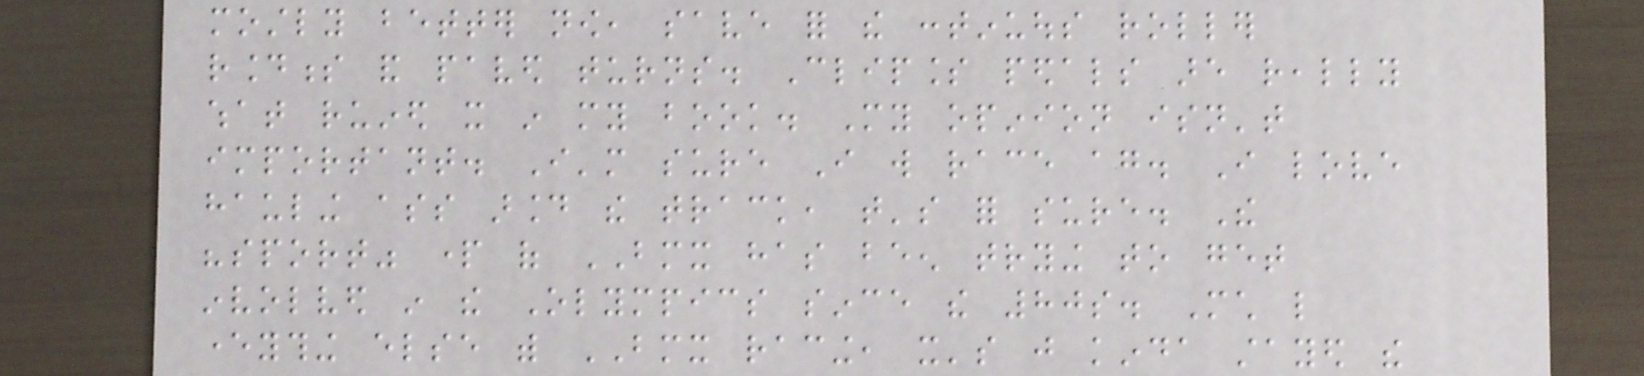mostly better now, save for the continuous roller
roundness and paved turns. Clipless pedals are really
what ruined it in my book. My opinion isn't
important. I'm sure I will race again. I love
hauling ass around the track, that's for sure. The
"sport" part of BMX has been trying to get
involved in the Olympics since the 80s. Much like
everything else with BMX racing, it's just kinda stayed the
